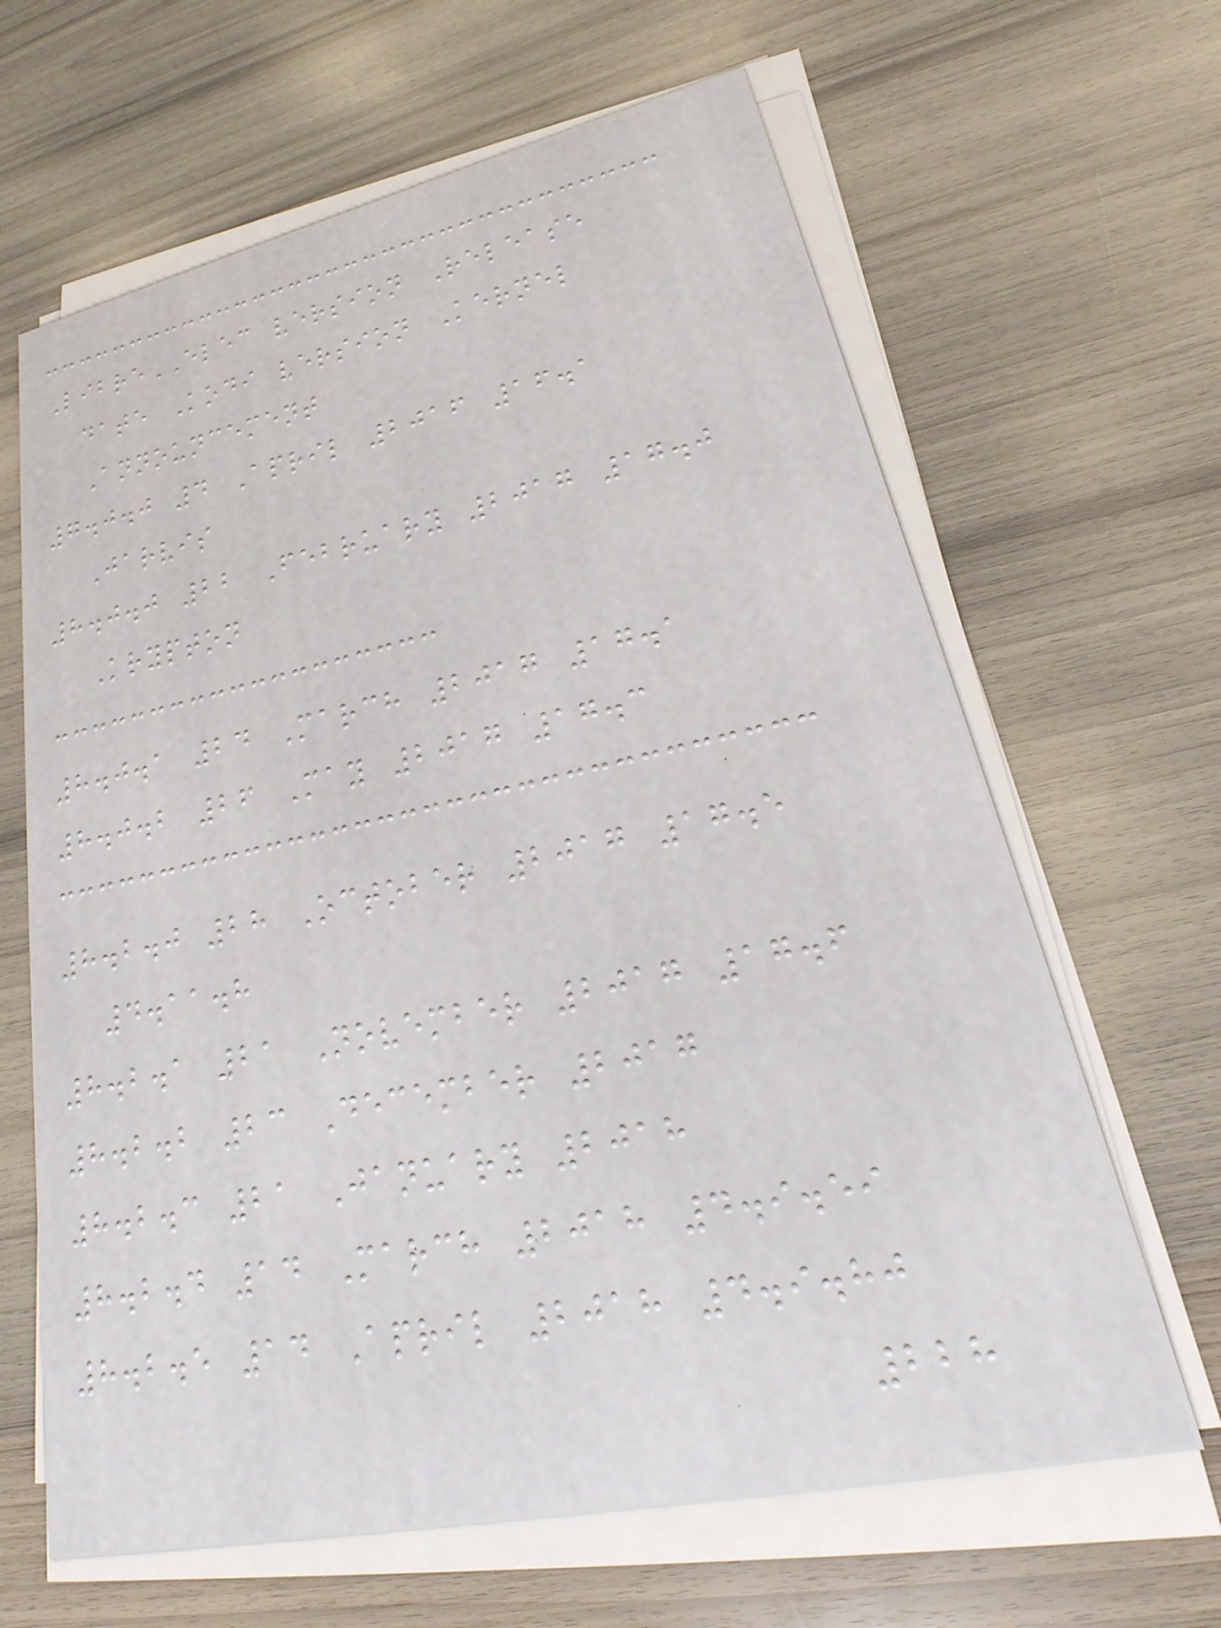LibreELEC version Release
date Kodi version Kernel
Announcement
7.0.0 4 April 2016 16.1
Jarvis
8.0.0 22 February 2017 17.0
Krypton
8.0.1 24 March 2017 17.1
8.0.2 26 May 2017 17.3
8.2.0 28 October 2017 17.5
4.11.8
8.2.1 21 November 2017 17.6
8.2.2 23 December 2017
8.2.3 21 January 2018
8.2.4 14 March 2018 4.9.59
8.2.5 14 April 2018 4.9.80
228
